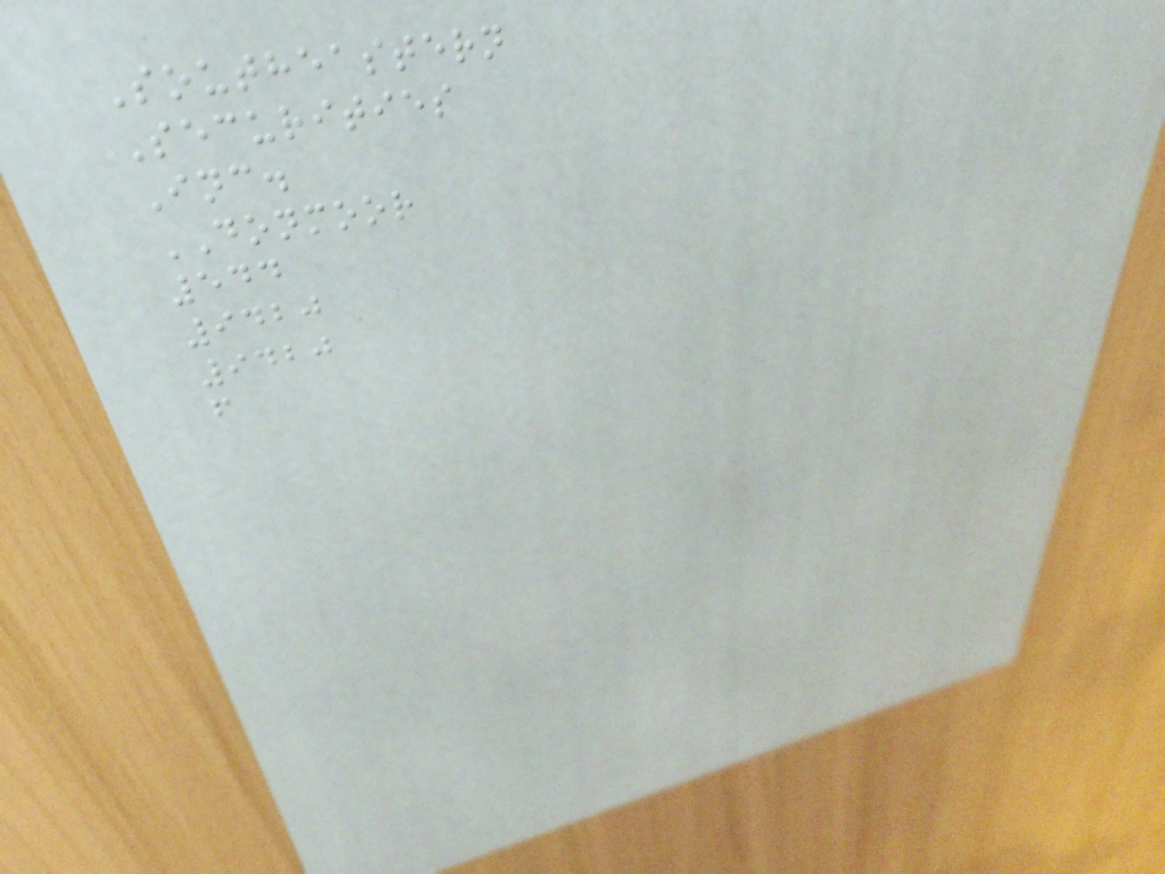Southeastern
Securities
Inc.
DONMOOR
544
9420
9420
f
